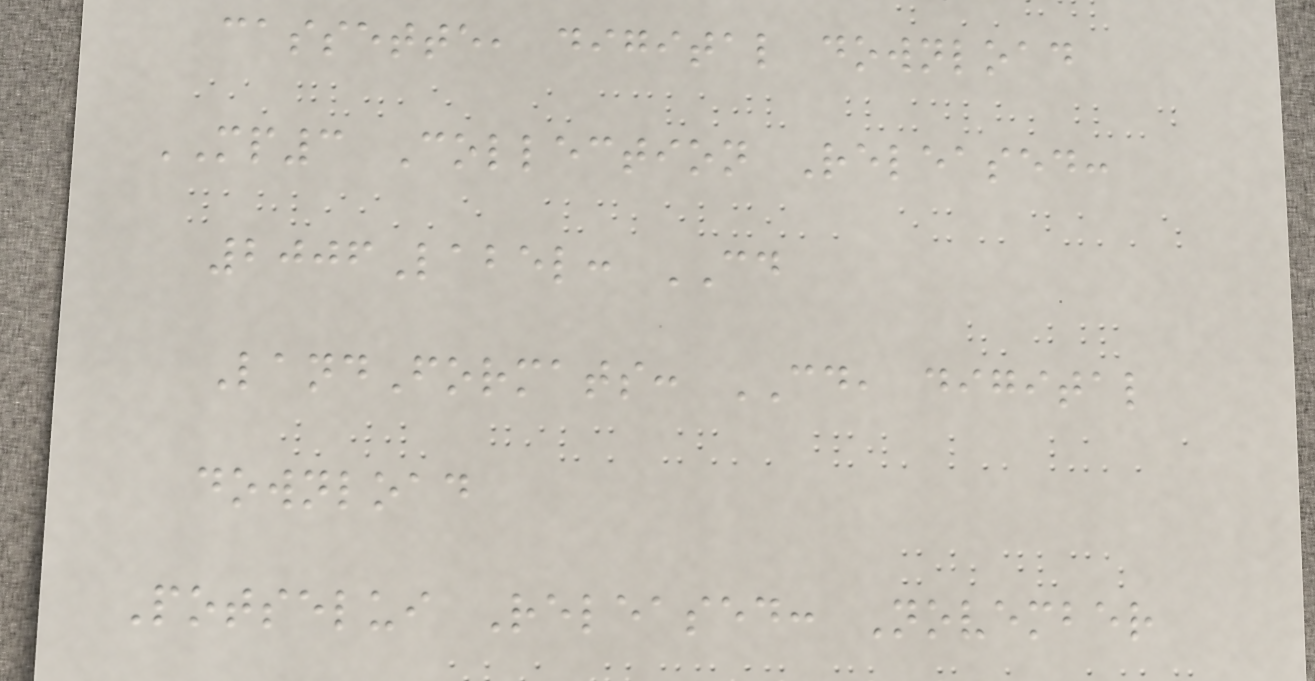cassette, digital download
MP3 Collection Released:
2006Label: CD
LandFormats: CD, digital
download
Potselui Released: November
